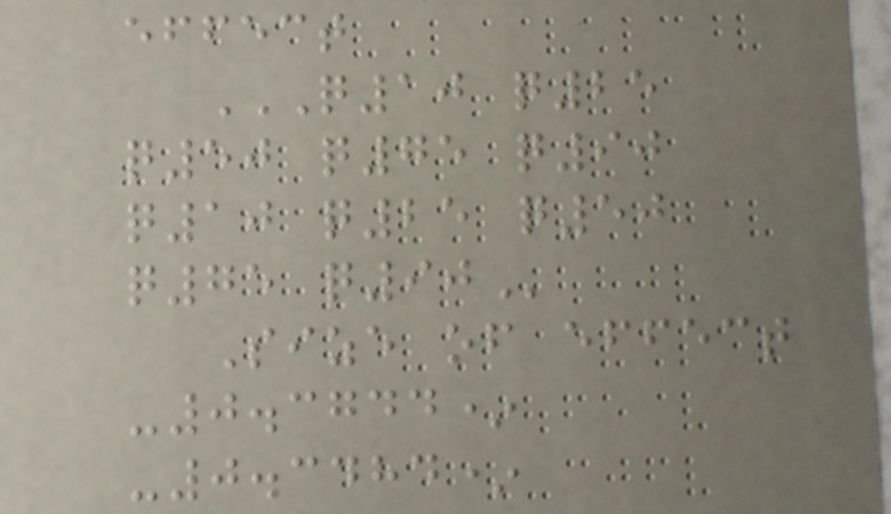effect
Q10 Q25
Q50 Q75 Q90
Q10 Q25 Q50
Q75 Q90
Size of effect
-0.3744*
-0.3484*
